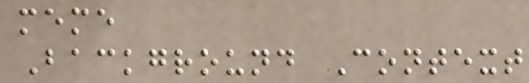meme
Background Context
